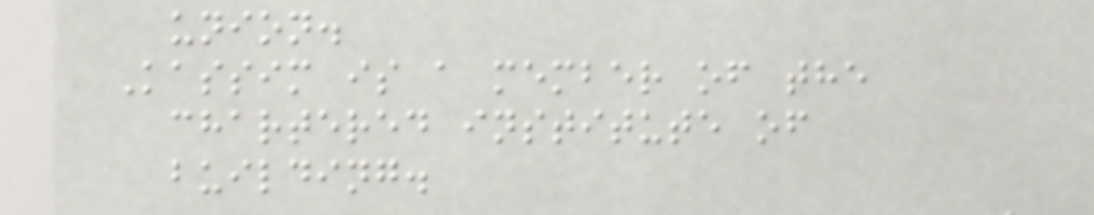union.
Kassim is a member of the
chartered institute of
building.
